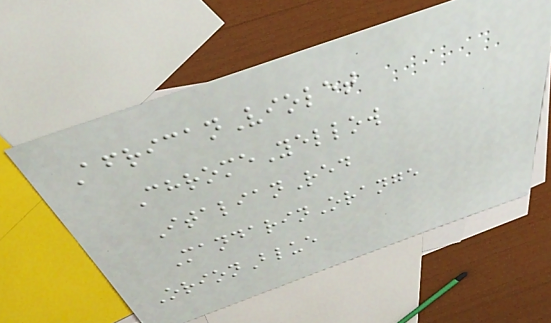AfricanViolet
ChromeYellow
ItalianRed
MandarinOrange
OrionBlue
